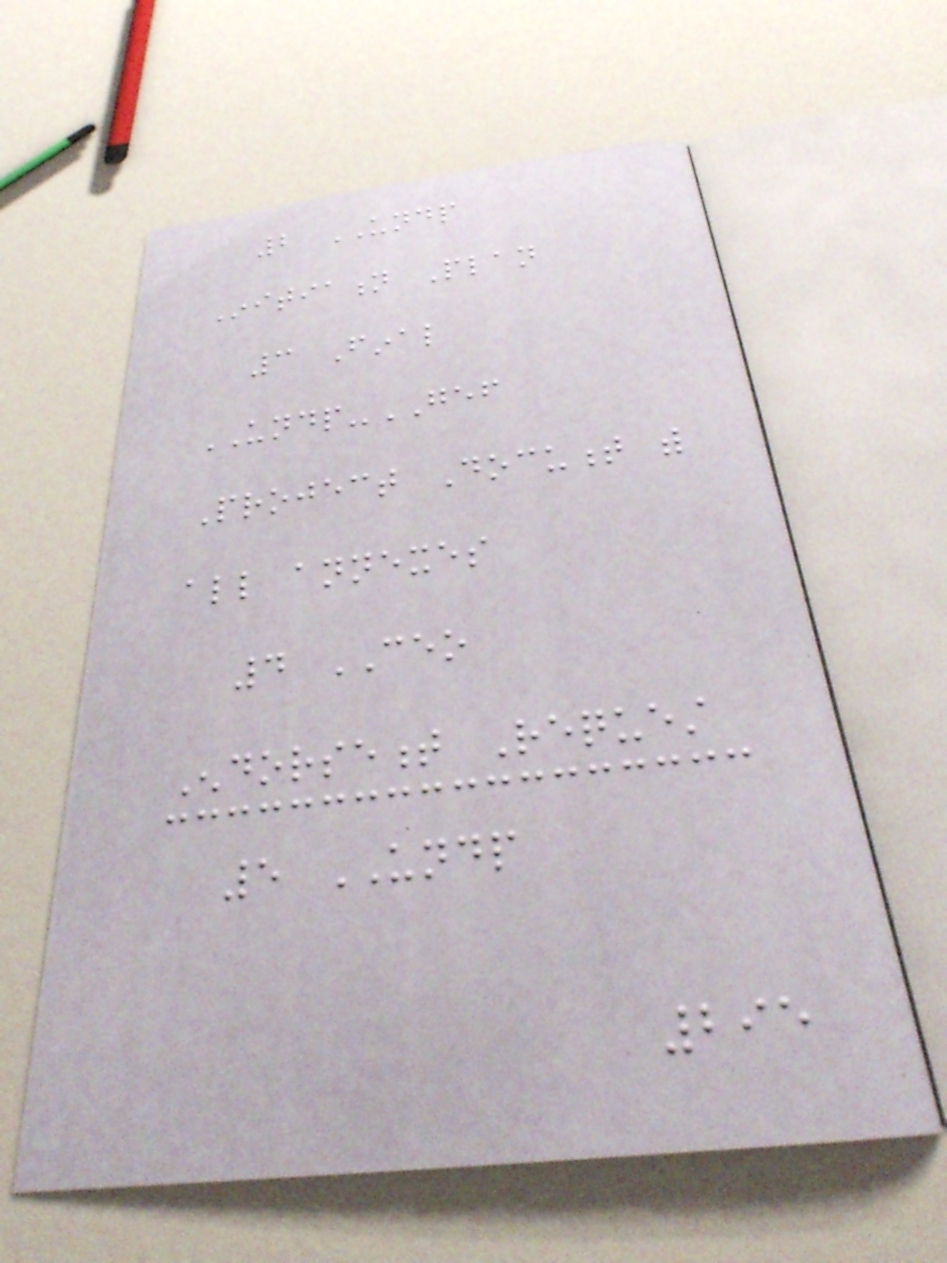2 UNDP
Initiation Plan
3 Final
UNDP-GEF
Project Document with
all annexes
4 CEO
Endorsement Request
5 UNDP
295
